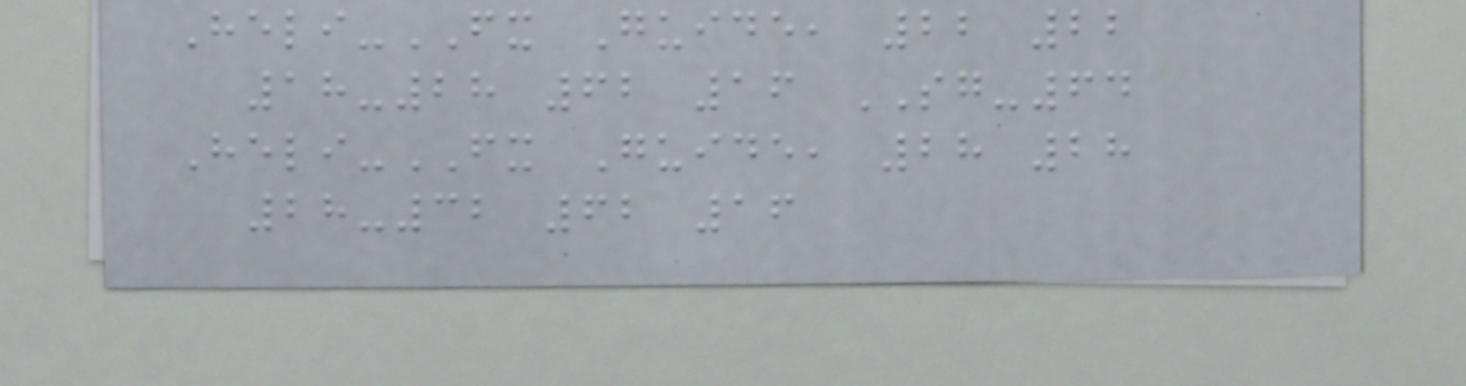Heli-FX Guide, 22 22
18-28 62 16 SG-64
Heli-FX Guide, 28 28
28-32 62 16
